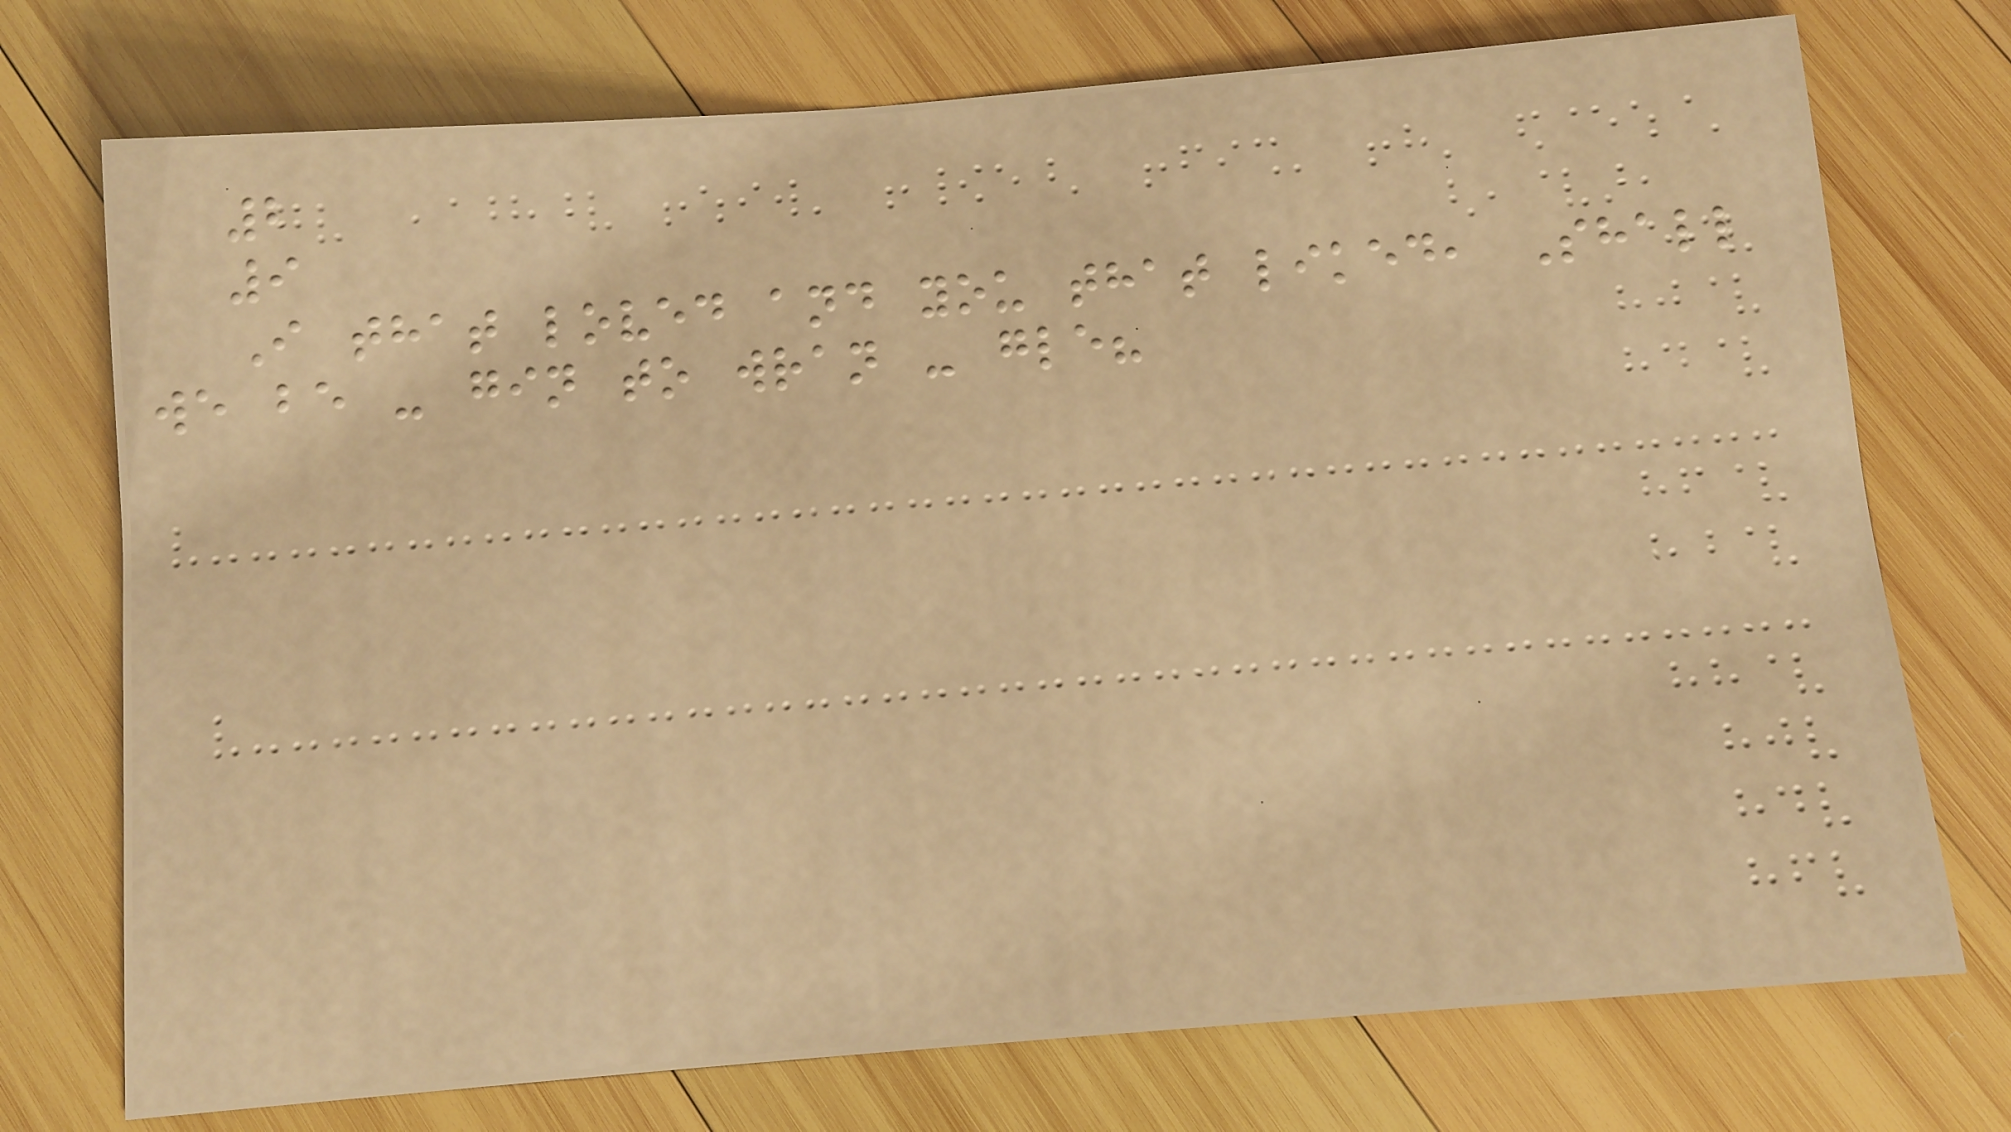2
9
I that loved and you that liked, Shall
we be - gin to wran - gle?
